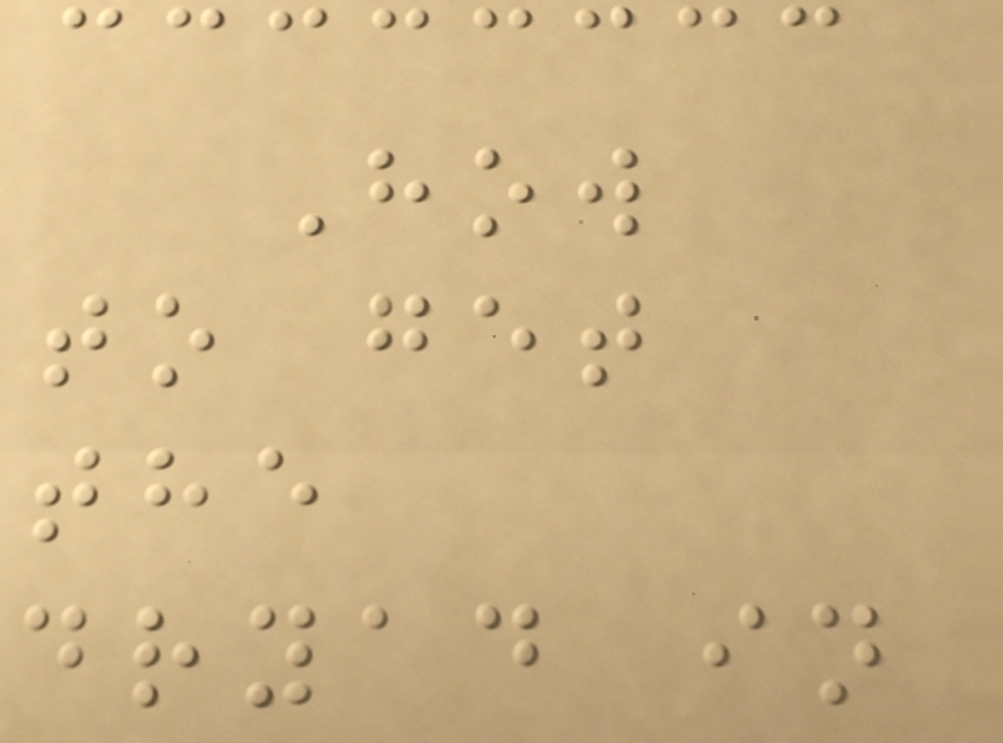How
to get
the
dryad in
